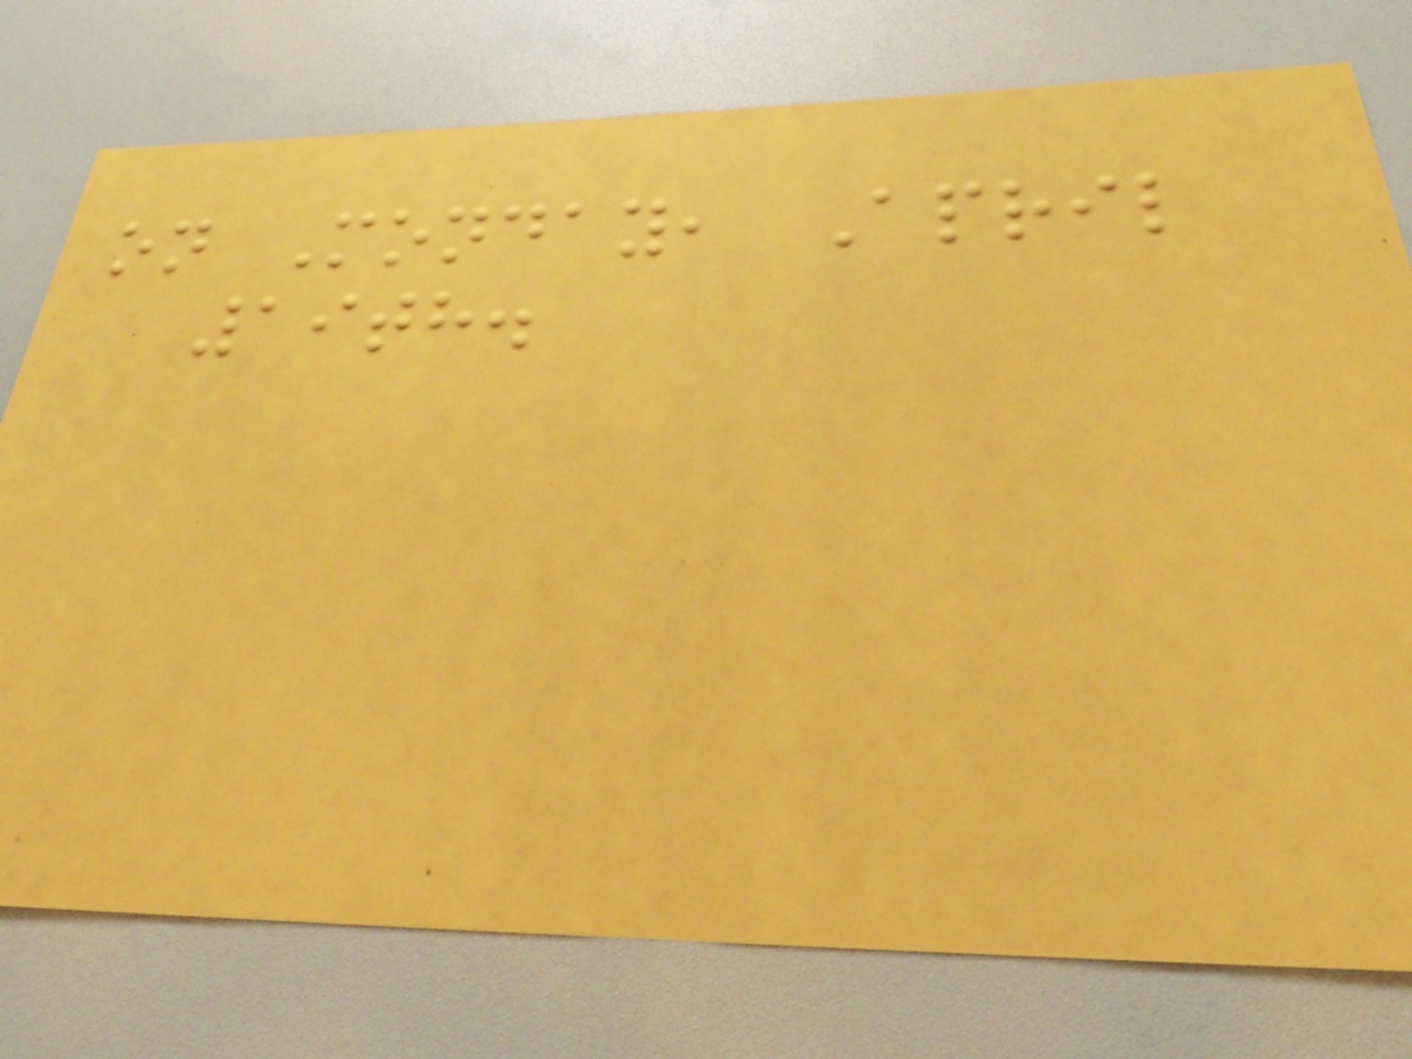on Monday, April
19th.
